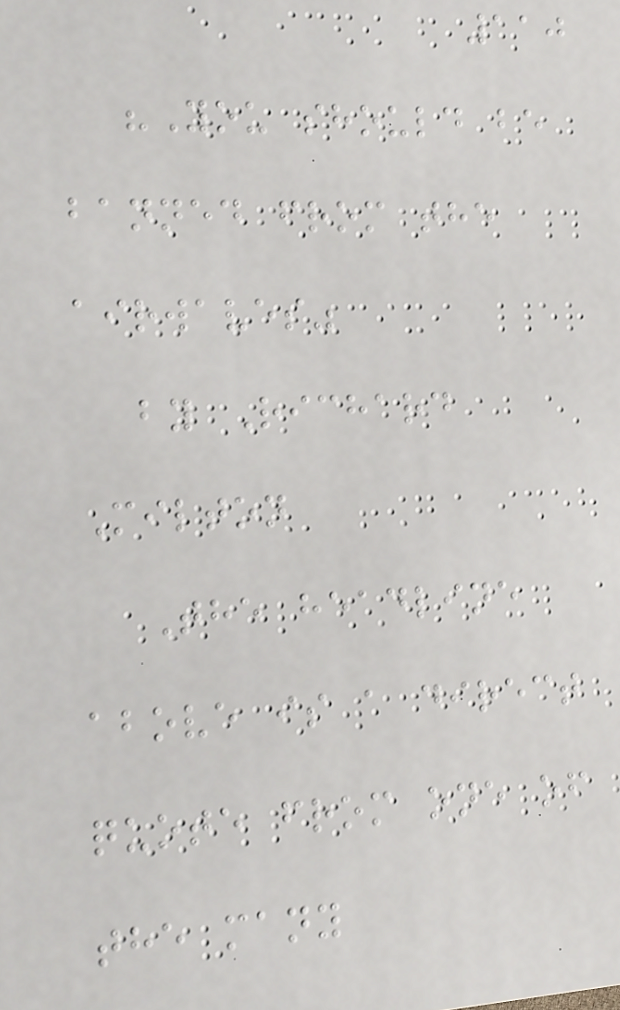110
"You should be
banned from the
airwaves"
by Richard
Milton
The headline
above is a direct
quote from one of
the many
